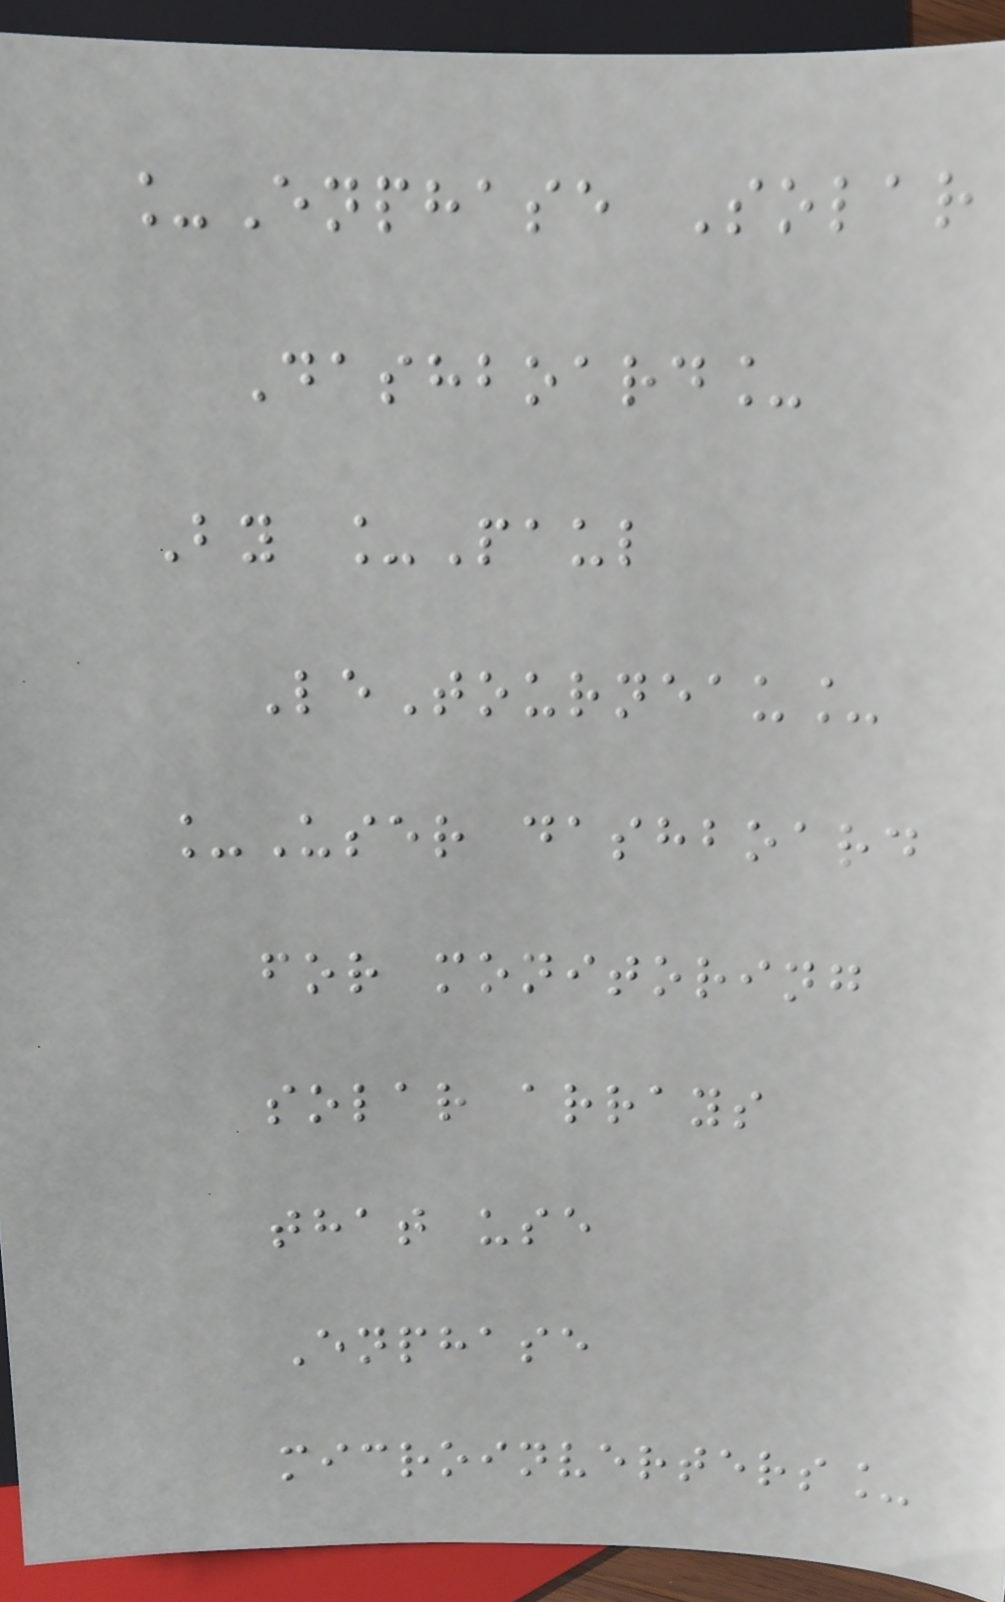_Enphase Solar
Dashboard_
By _Paul
LeTourneau_
_User dashboard
for monitoring
solar arrays
that use
Enphase
microinverters_
